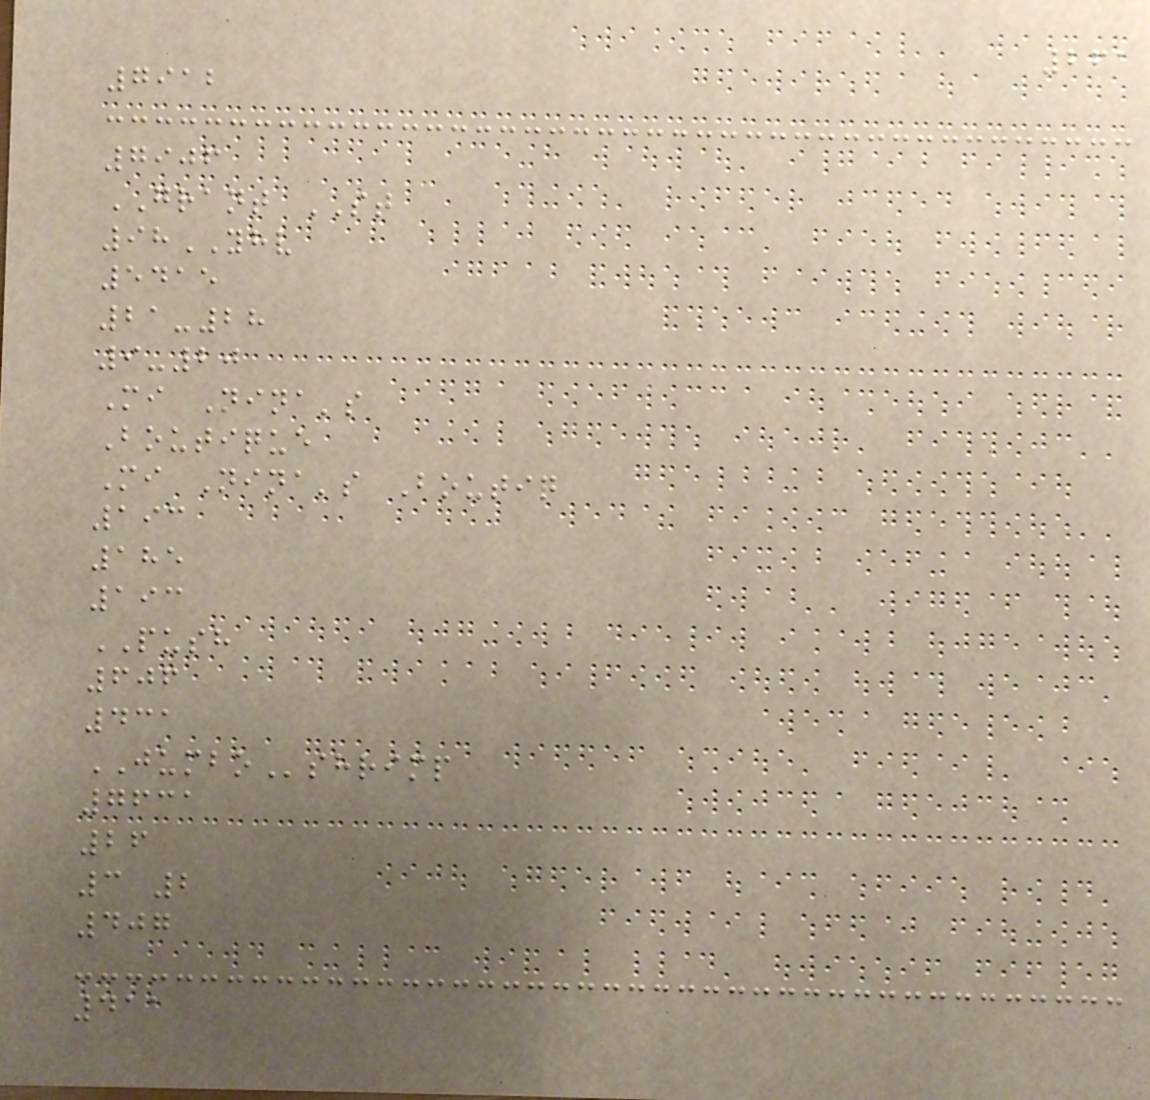261
7912
7906
GRANT ST
98YHV
5415
21-28
9-20
Mi Nina's
Boutique
Mi Nina's Boutiq
193
185
193
PUSH
606
431
JUMBOshrimp
7631
26
3 2
407
411
